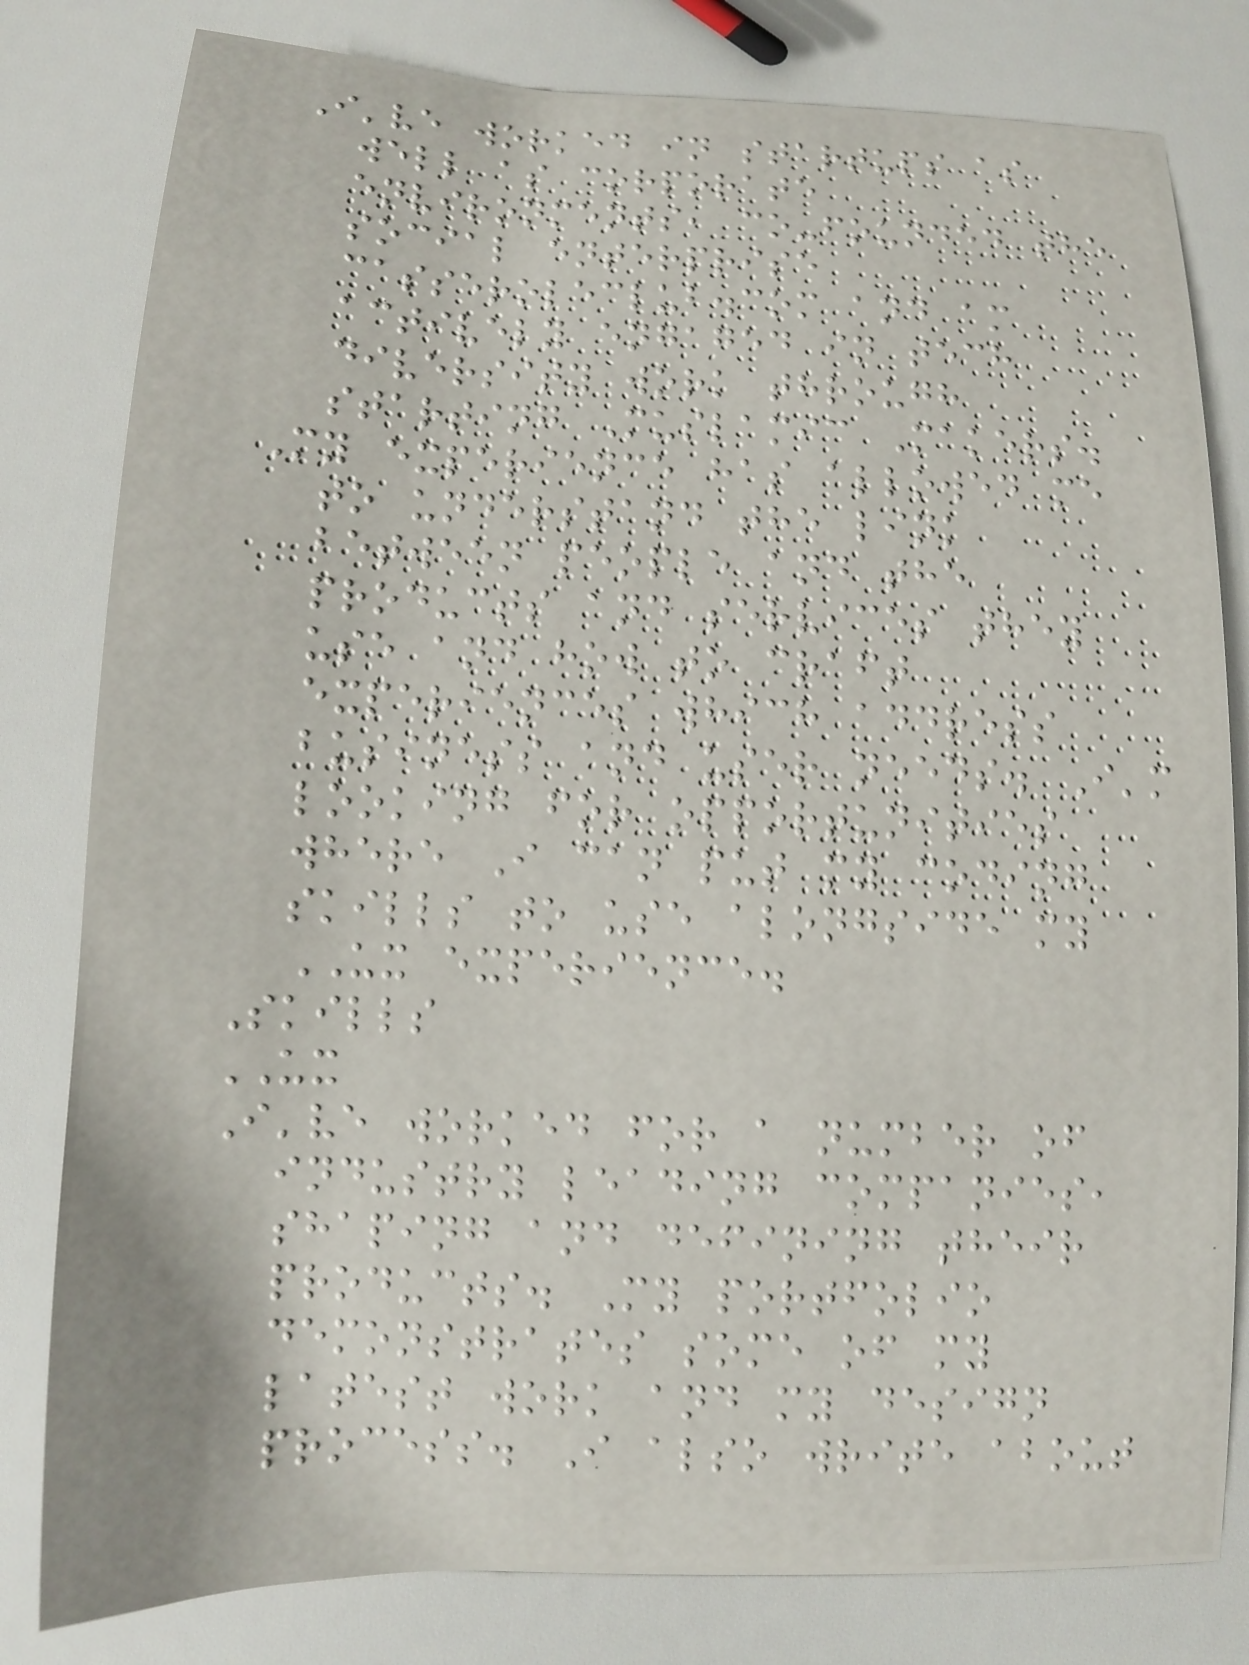I've worked in startups as
well as corporate
environments, co-founded the
social enterprise
casseroleclub.com and am
actively engaged in tech
diversity work through
starting Muslamic Makers.
My experience has allowed me
to understand the link
between people and the
products and services they
use and how to craft
experiences which address
business and user needs. I'm
looking for opportunities
where I can put my coding
skills to use alongside my
UX experience.
Skills
UX
I've worked for a number of
industry leading companies,
shaping and defining their
products. My portfolio
demonstrates some of my
latest work and my design
process. I also write about
